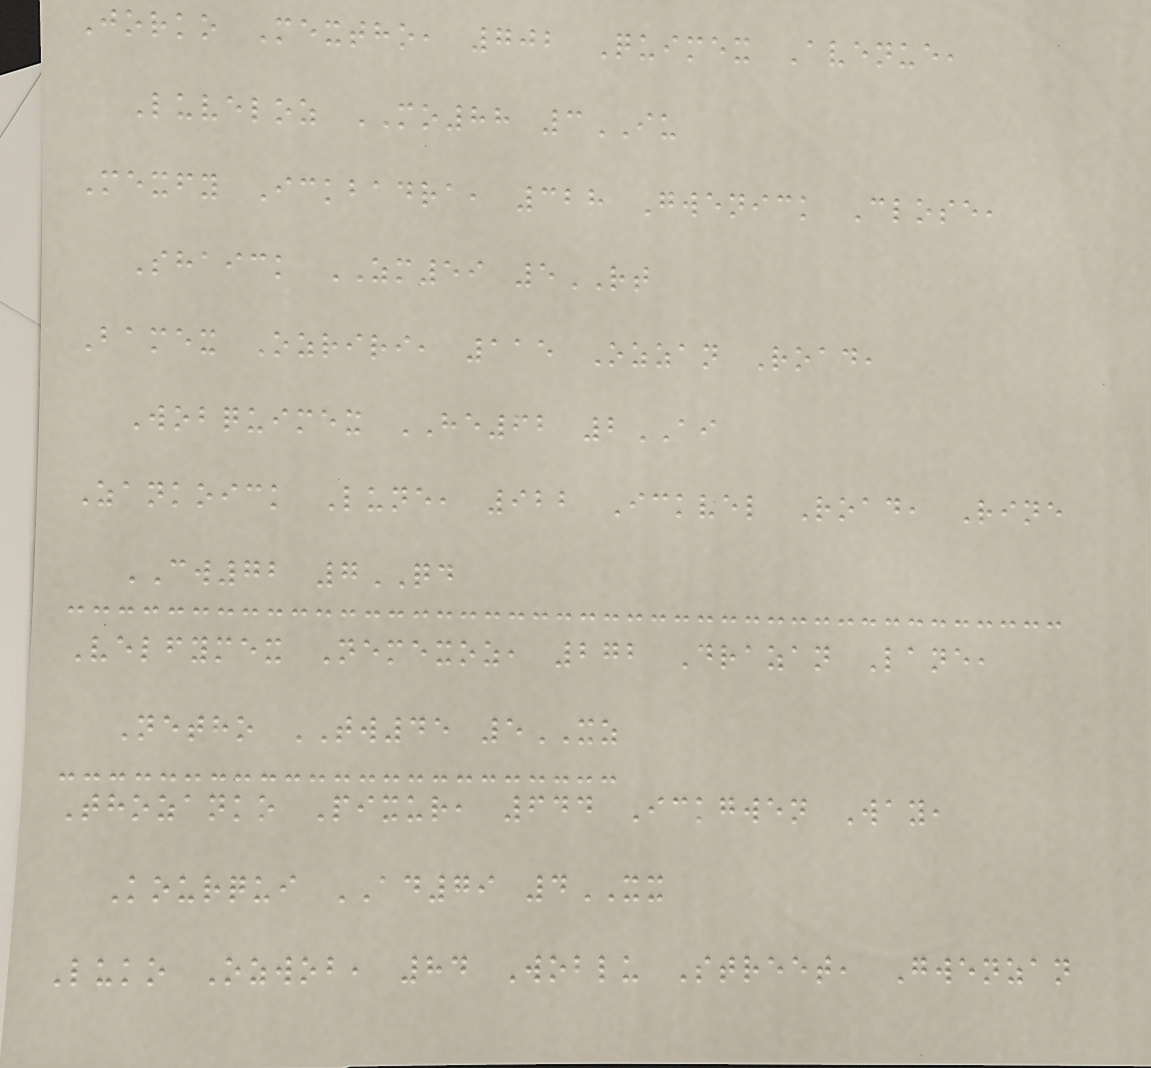Jorko Mextho, 702 Quimex Avenue,
Luveloz MO88 3IU
Mexfy Ickbadra, 328 Gwenick Close,
Shaick ZM59 5RT
Bamex Ozriri, 115 Ozzan Road,
Wobquimex HE62 2AI
Zankoick Lune, 922 Ickvel Road, Rine
CW72 7QD
Velfymex Nemexoz, 272 Drazan Lane,
Netho TW45 5XZ
Thozanko Pixur, 644 Ickgwen Way,
Kourqui AD79 4XX
Luko Ozwob, 84 Woblu Street, Gwenzan
